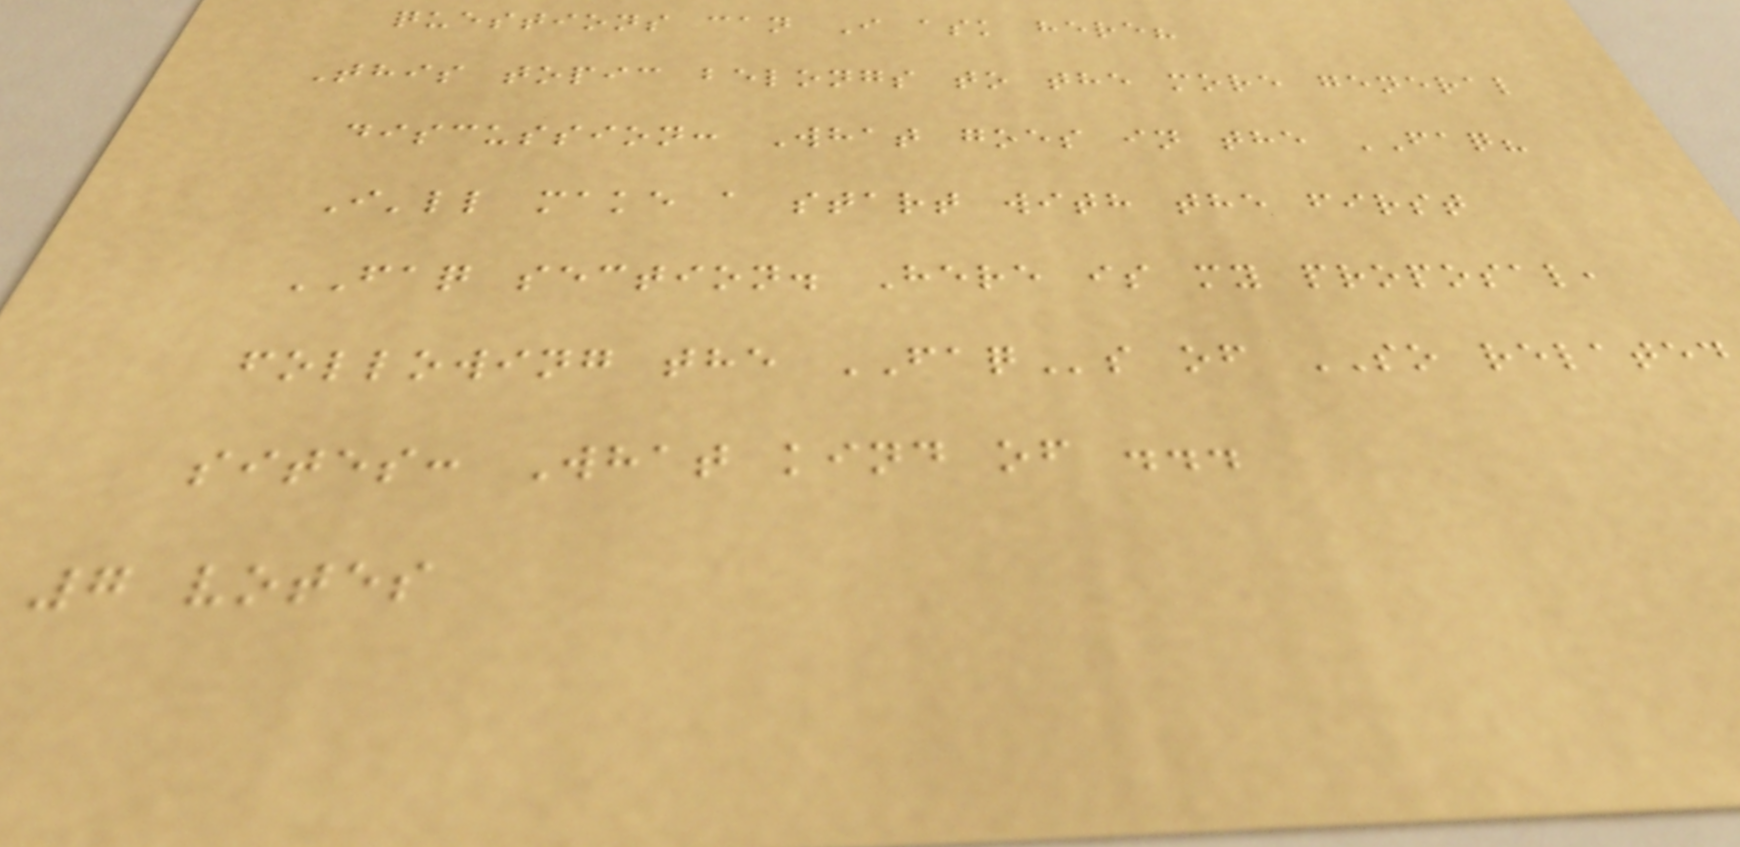questions can I ask here?
This topic belongs to the more general
discussion: What goes in the FAQ?
I'll make a start with the first
FAQ section. Here is my proposal,
following the FAQs of SO related
sites: What kind of ...
7 votes
